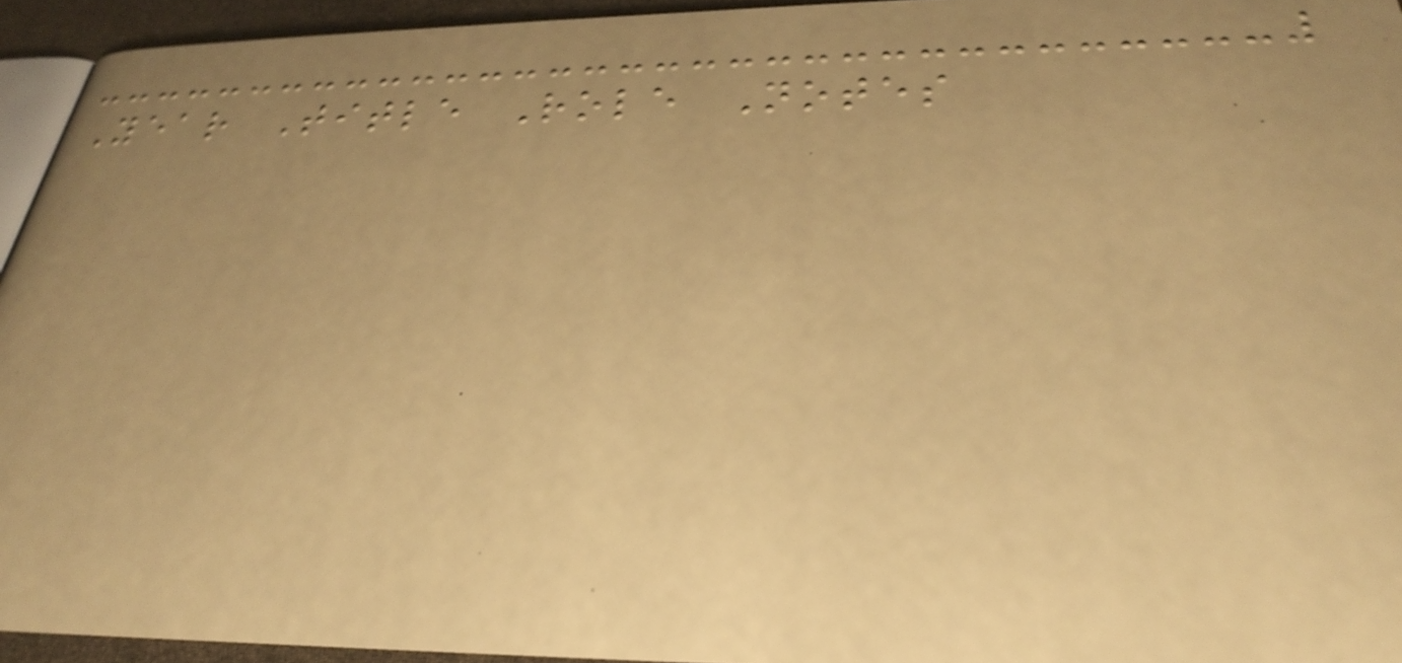Year Title Role Notes
